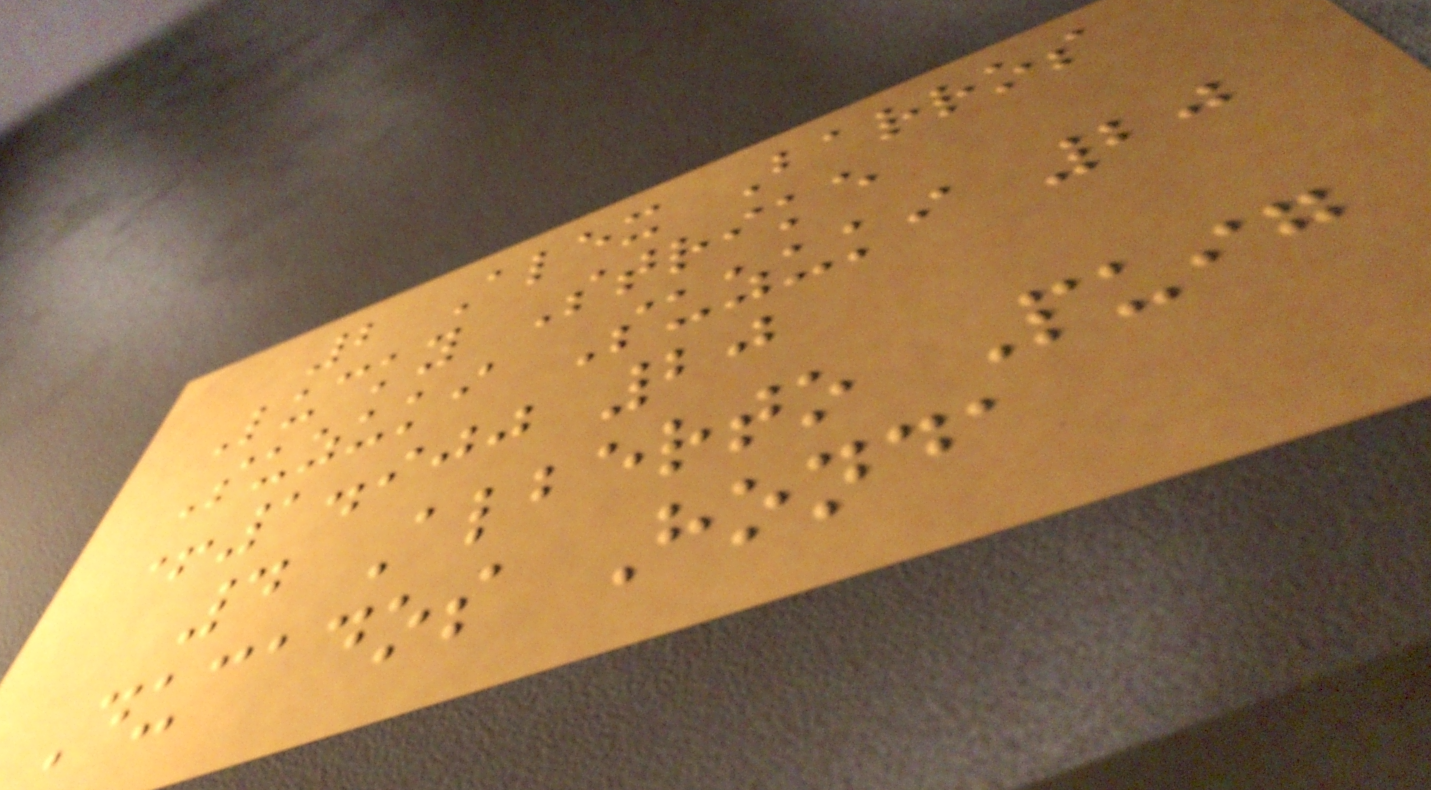2 Alex Barros
Lucky Strike
Suzuki Suzuki 20
+1.900 20
4 Alberto Puig
Ducados Honda
